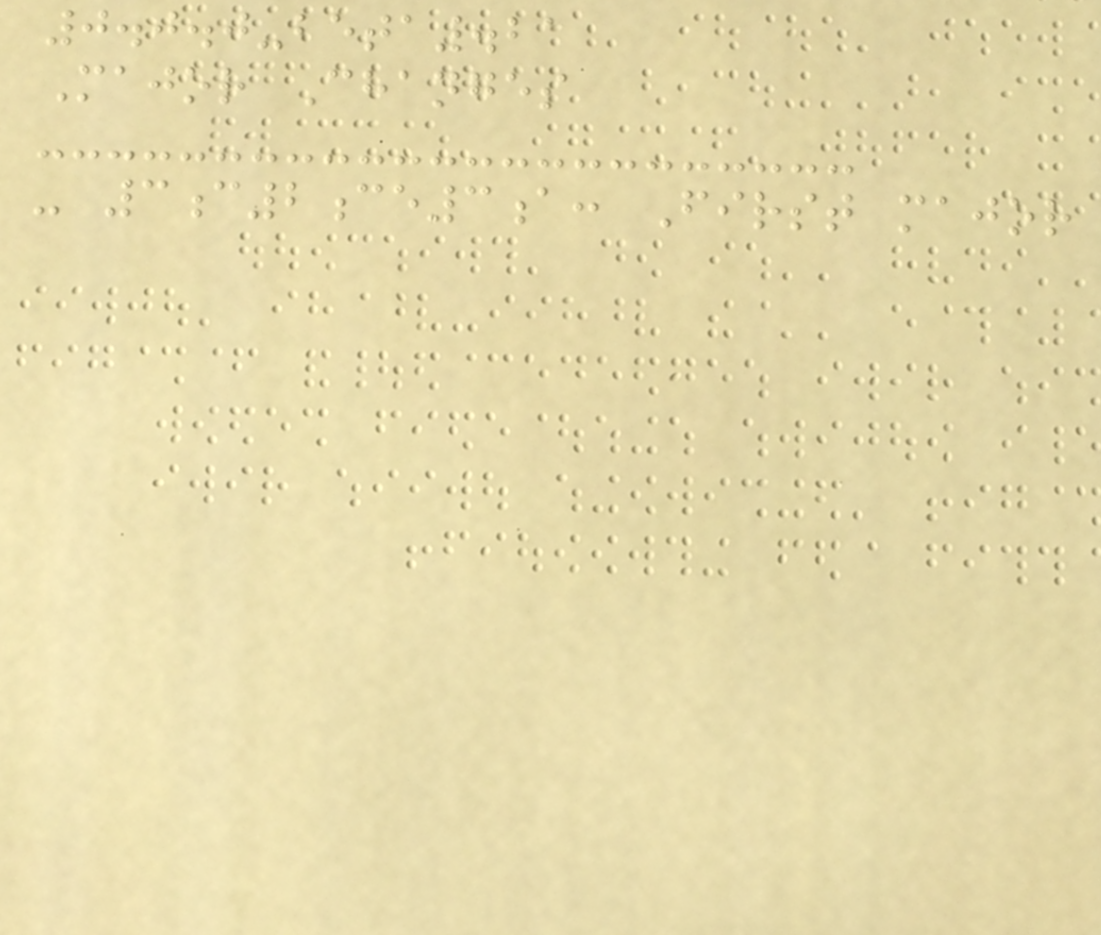0.0.0-beta.21
Major Changes
- 3c2ce3a: First major
